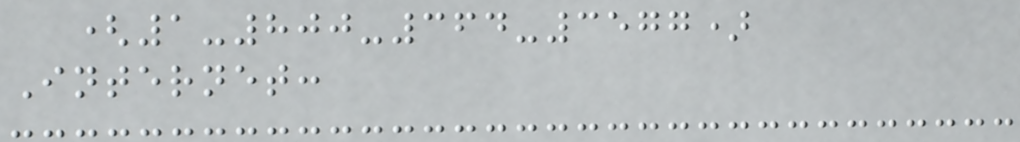(1-800-364-3577)
Internet:
